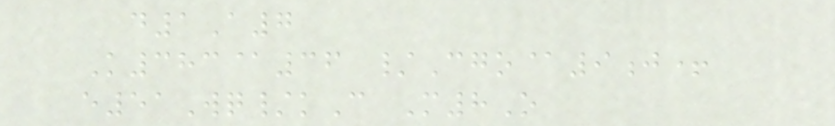d1A7
K383@36 /Cgo@9j+
e51Wq/kC M8O
